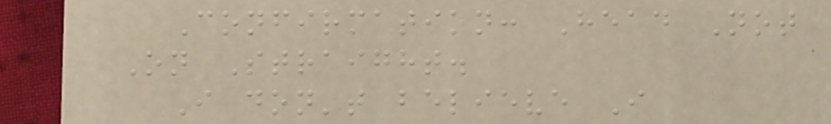Confirmation: Head Not
On Straight.
I don't believe I
